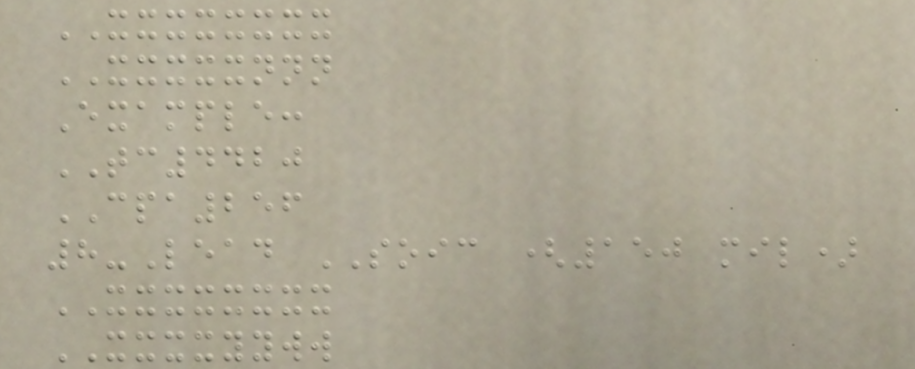XXXXXXXX
XXXXXNNN
Example:
TC4420
CPA256
8-Lead SOIC (150 mil)
XXXXXXXX
XXXXYYWW
